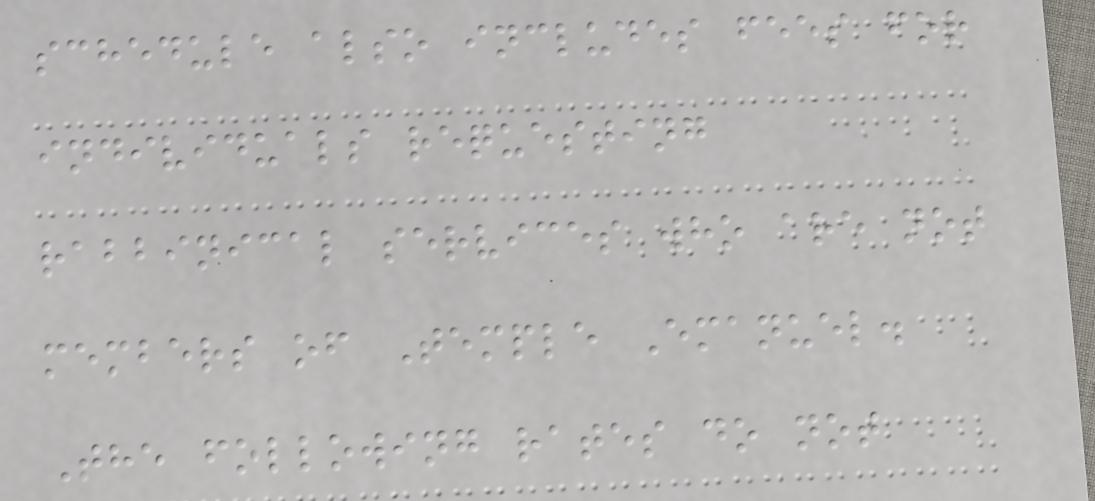schedule also includes fees for
individuals requesting
rabbinical services who are not
members of Temple Emanuel.
The following rates do not
